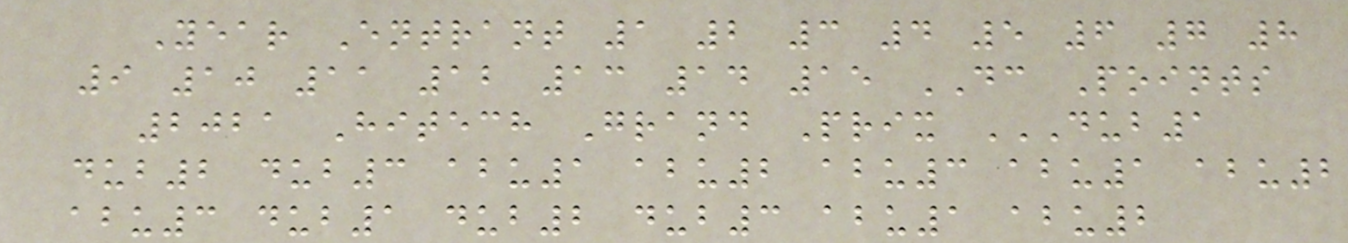Year Entrant 1 2 3 4 5 6 7 8
9 10 11 12 13 14 15 DC Points
2021 Hitech Grand Prix DUB1
DUB2 DUB3 ABU1 ABU2 ABU3 ABU1 ABU2
ABU3 DUB1 DUB2 DUB3 ABU1 ABU2
